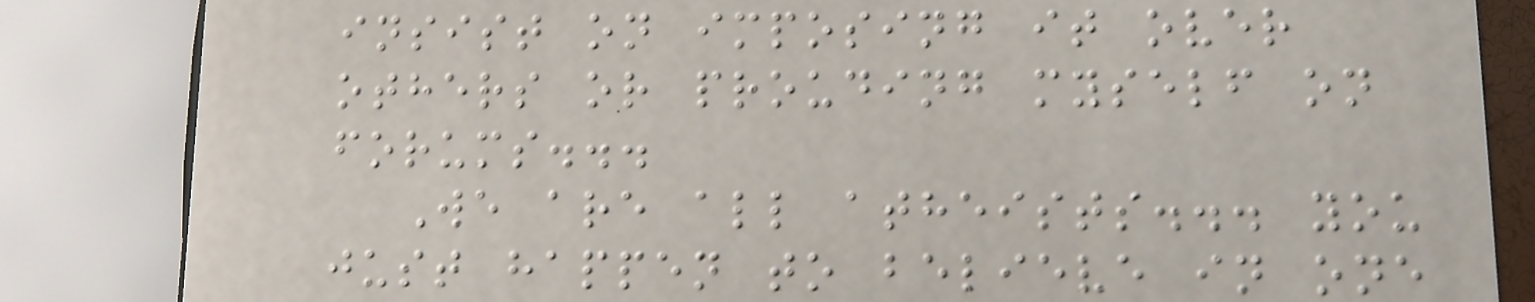insist on imposing it over
others or prouding myself on
forums...
We are all atheists... you
just happen to believe in one
